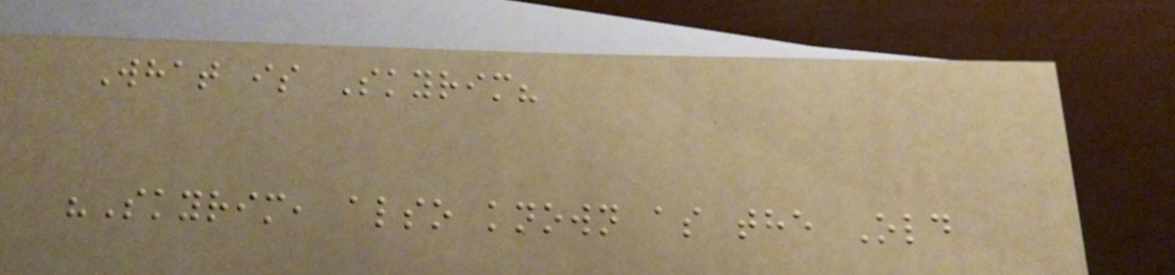What is Skyrim?
"Skyrim, also known as the Old
